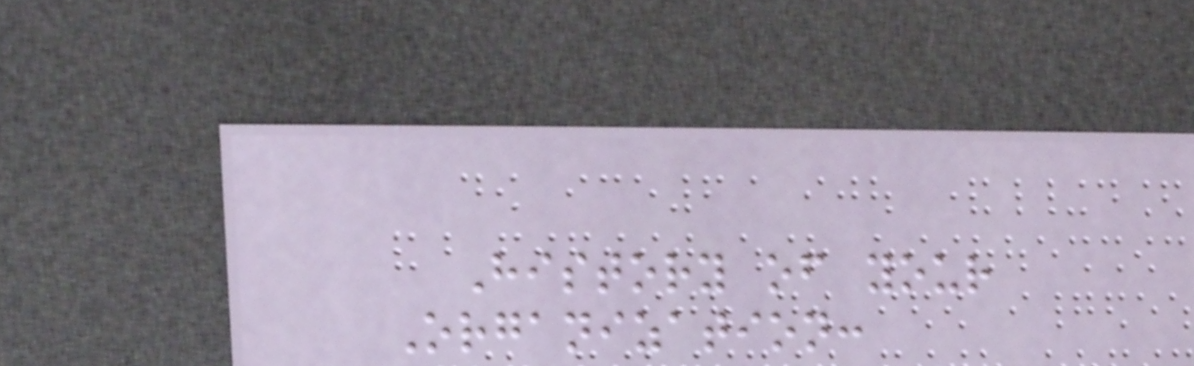History of your
Organization:
